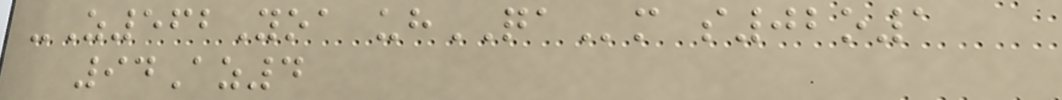-Z562Yoa uhQAm s02o1
94Az4
